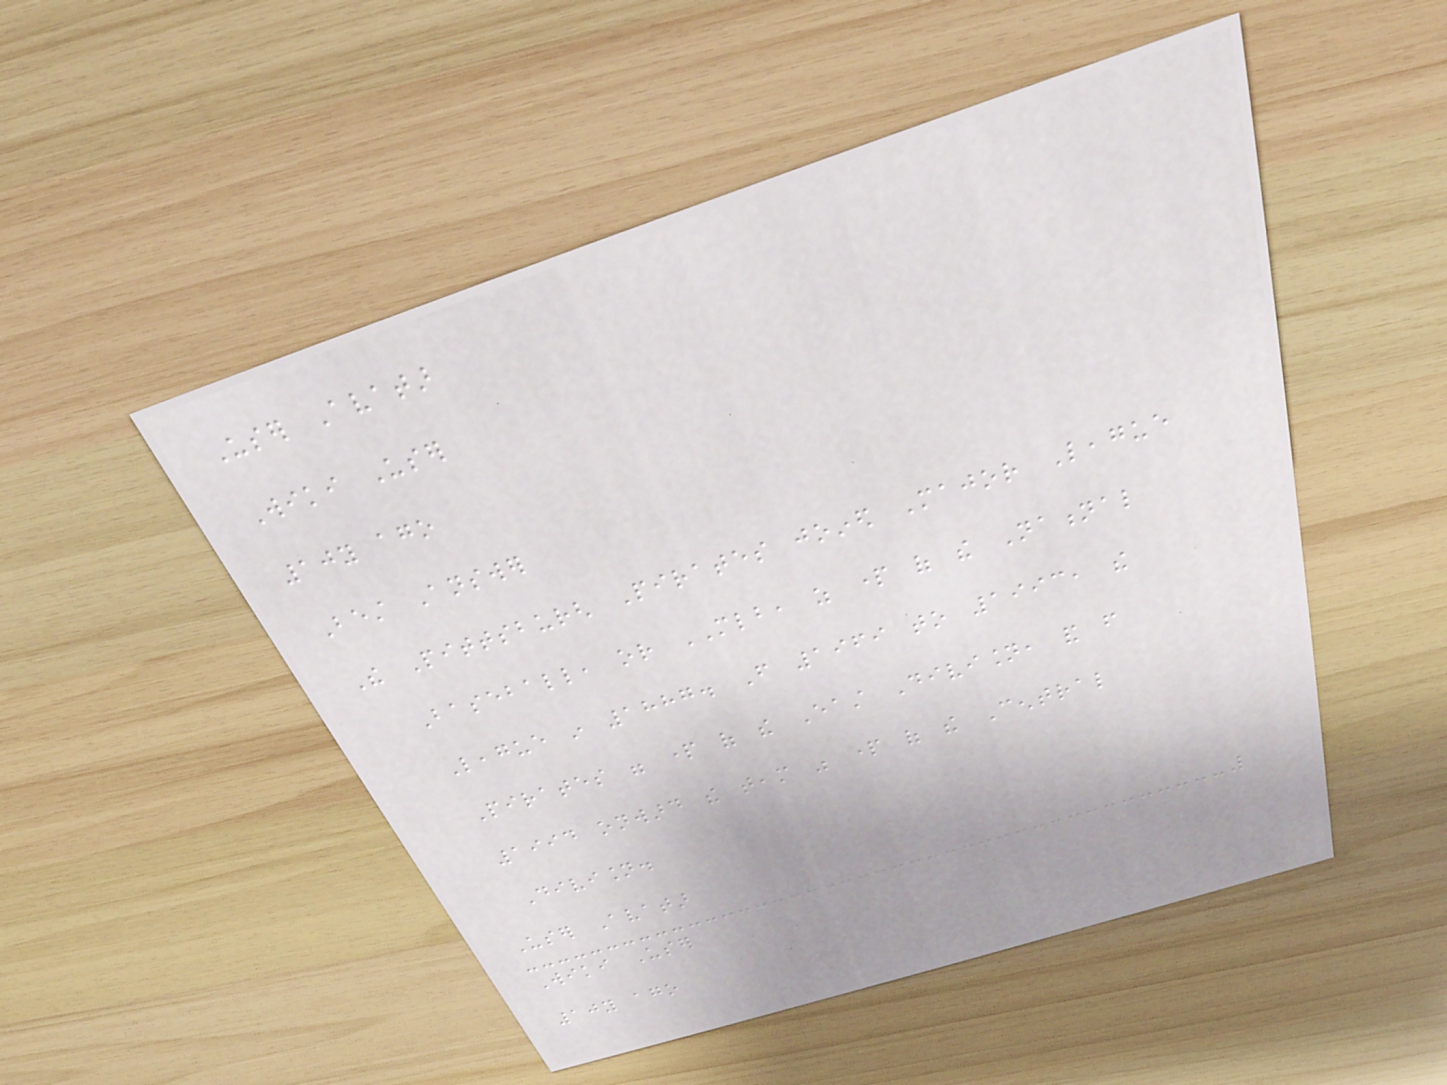User Avatar
Wiki User
10y ago
Best Answer
The Pittsburgh Pirates joined Major League
Baseball, or MLB, as part of the National
League in 1887. From 1969 to 1993, the
Pirates were part of the East Division, and from
1994 onward the team was part of the Central
Division.
User Avatar
Wiki User
10y ago
